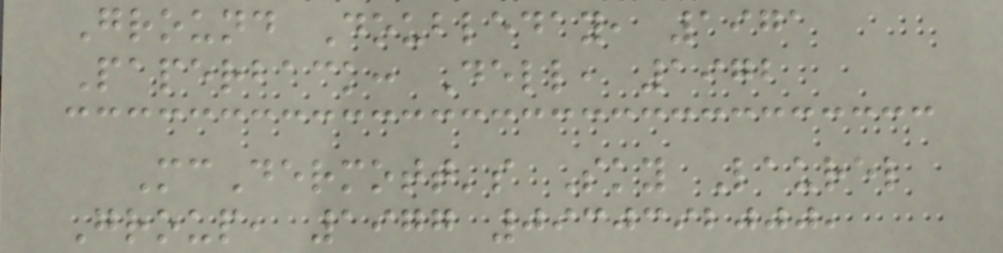Ground Doubleday, 1971
Paperback: Dell, 1972
McDermott's Sky Laurel
Group, 1977 0930392000,
